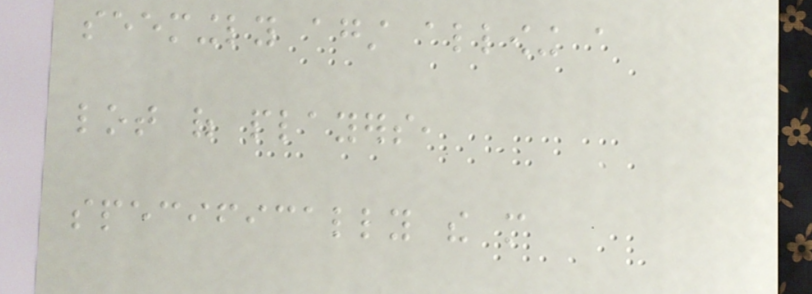seemingly against allowing a
lot of players,
specifically the more
